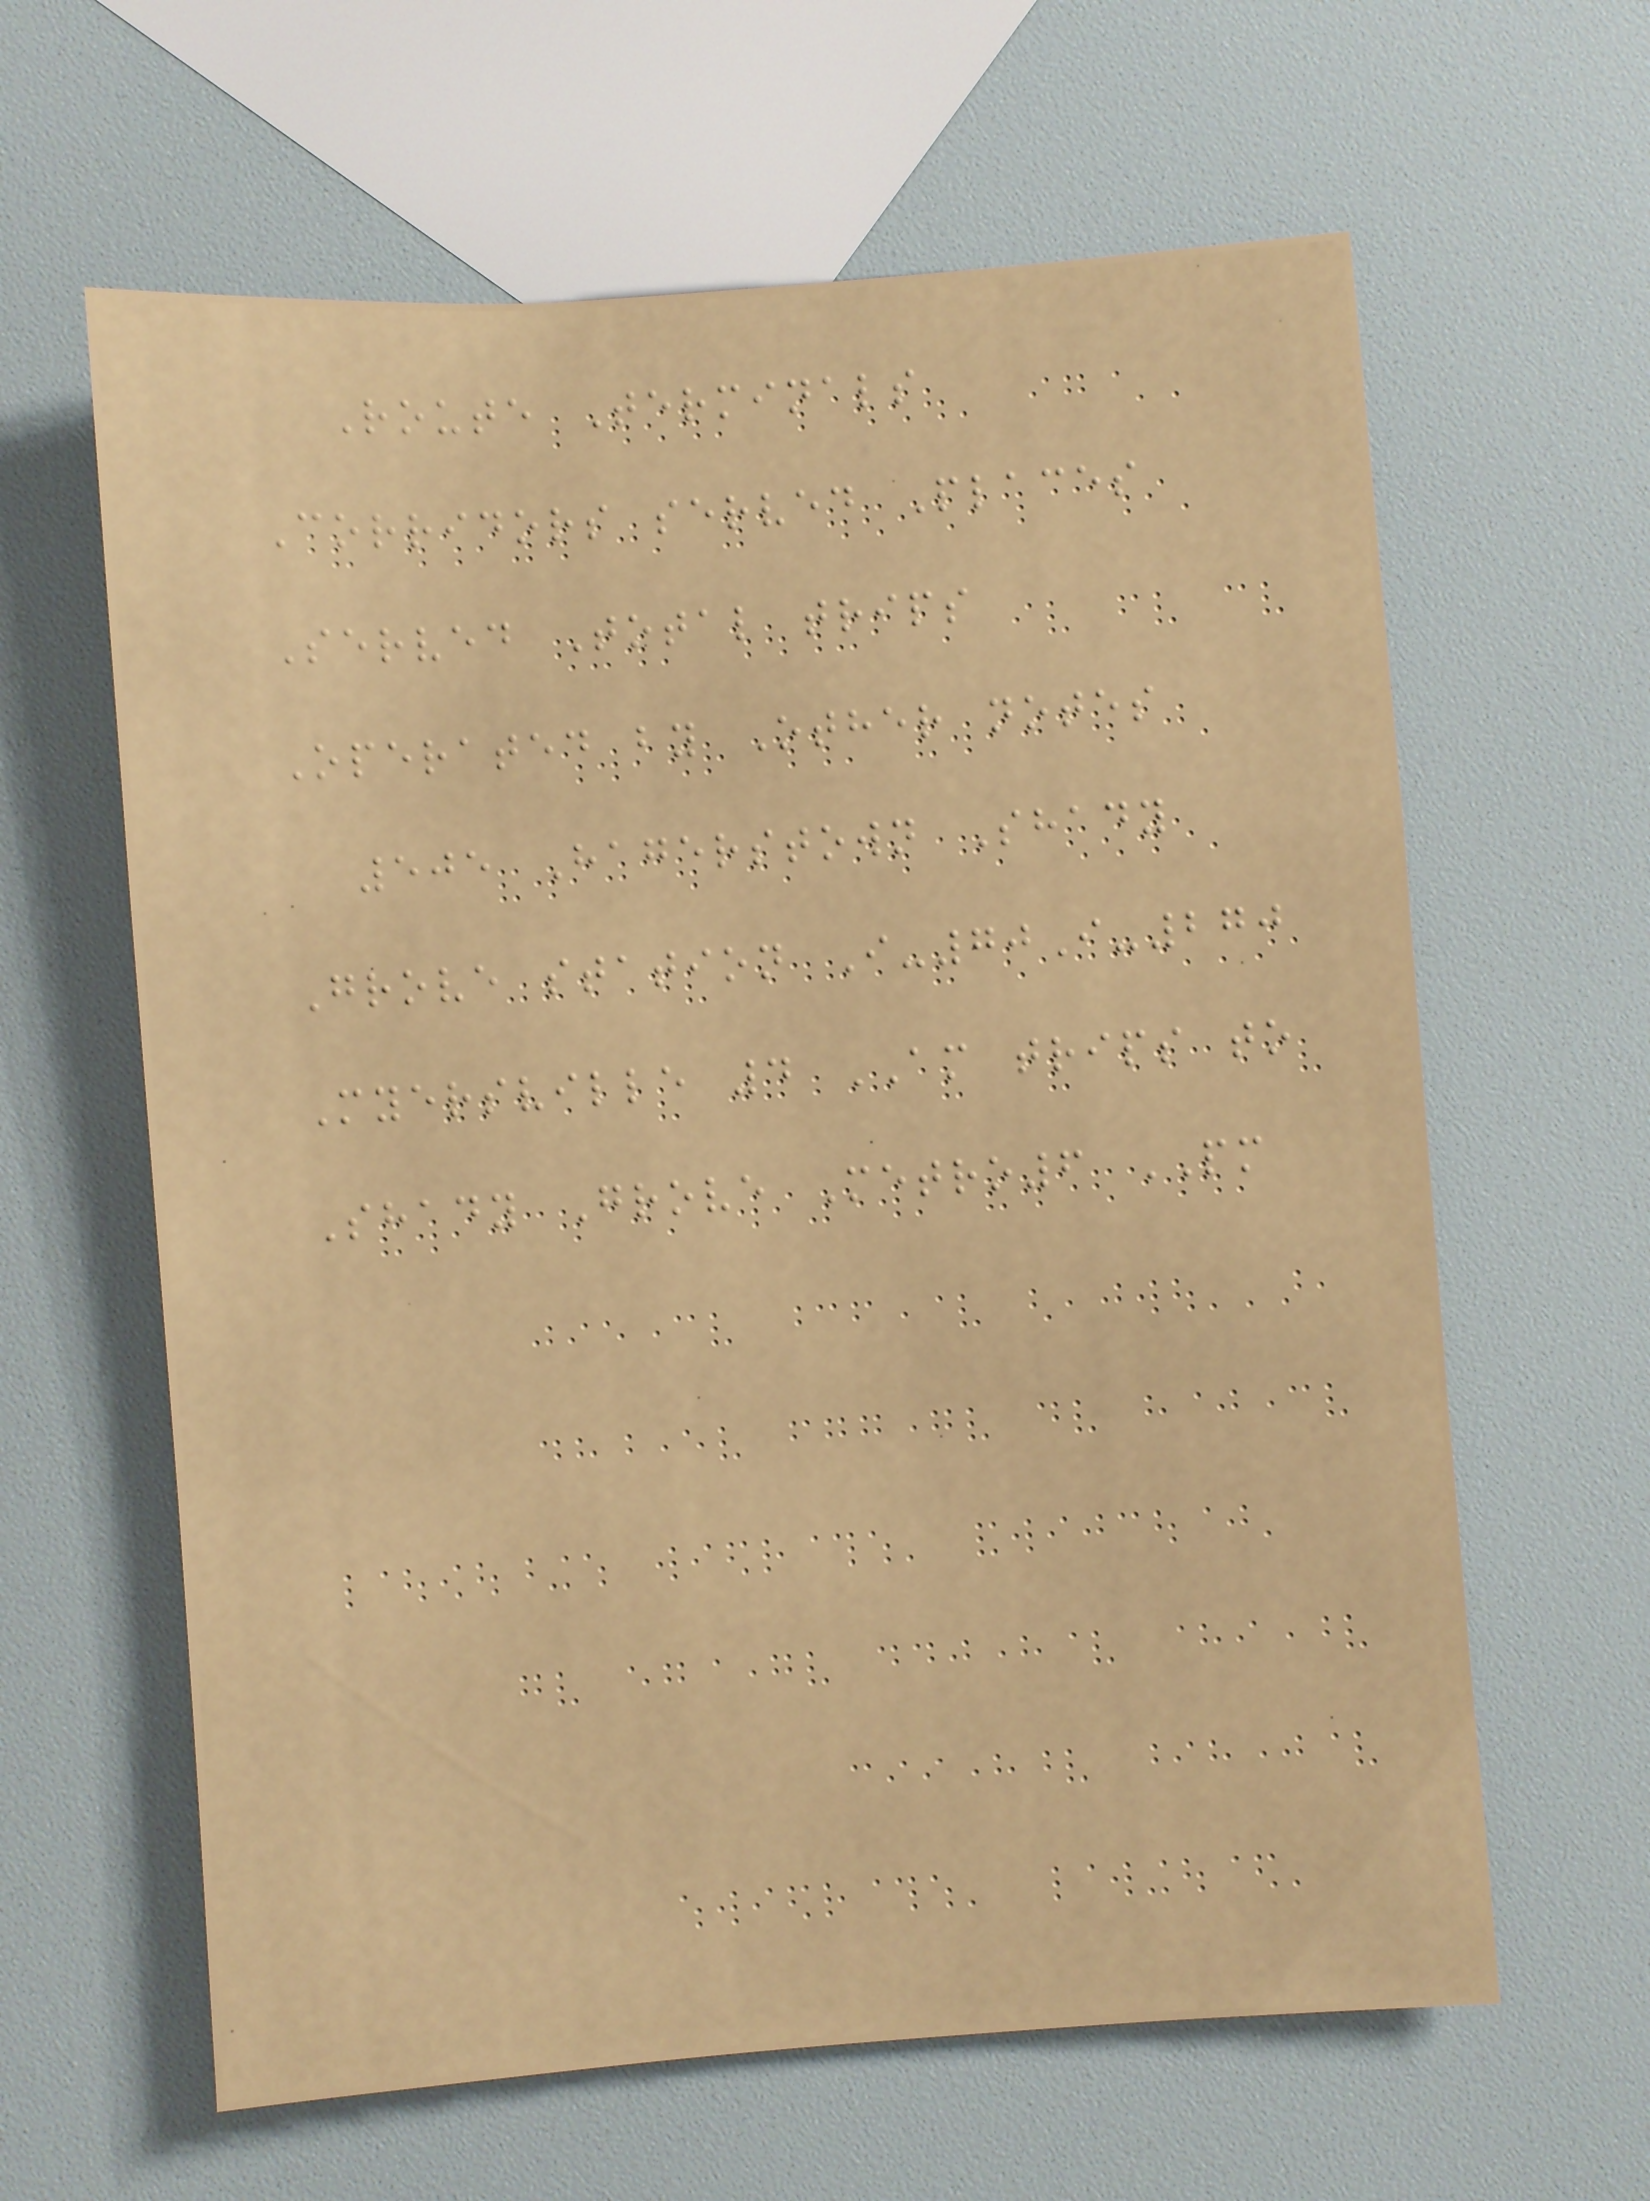Route Terminals
Corridors served Places
Served Total trips
Operated by Other notes
505 Hagerstown Shady
Grove station I-70I-270
Myersville 4 AM trips to
Shady Grove Metro6 PM
